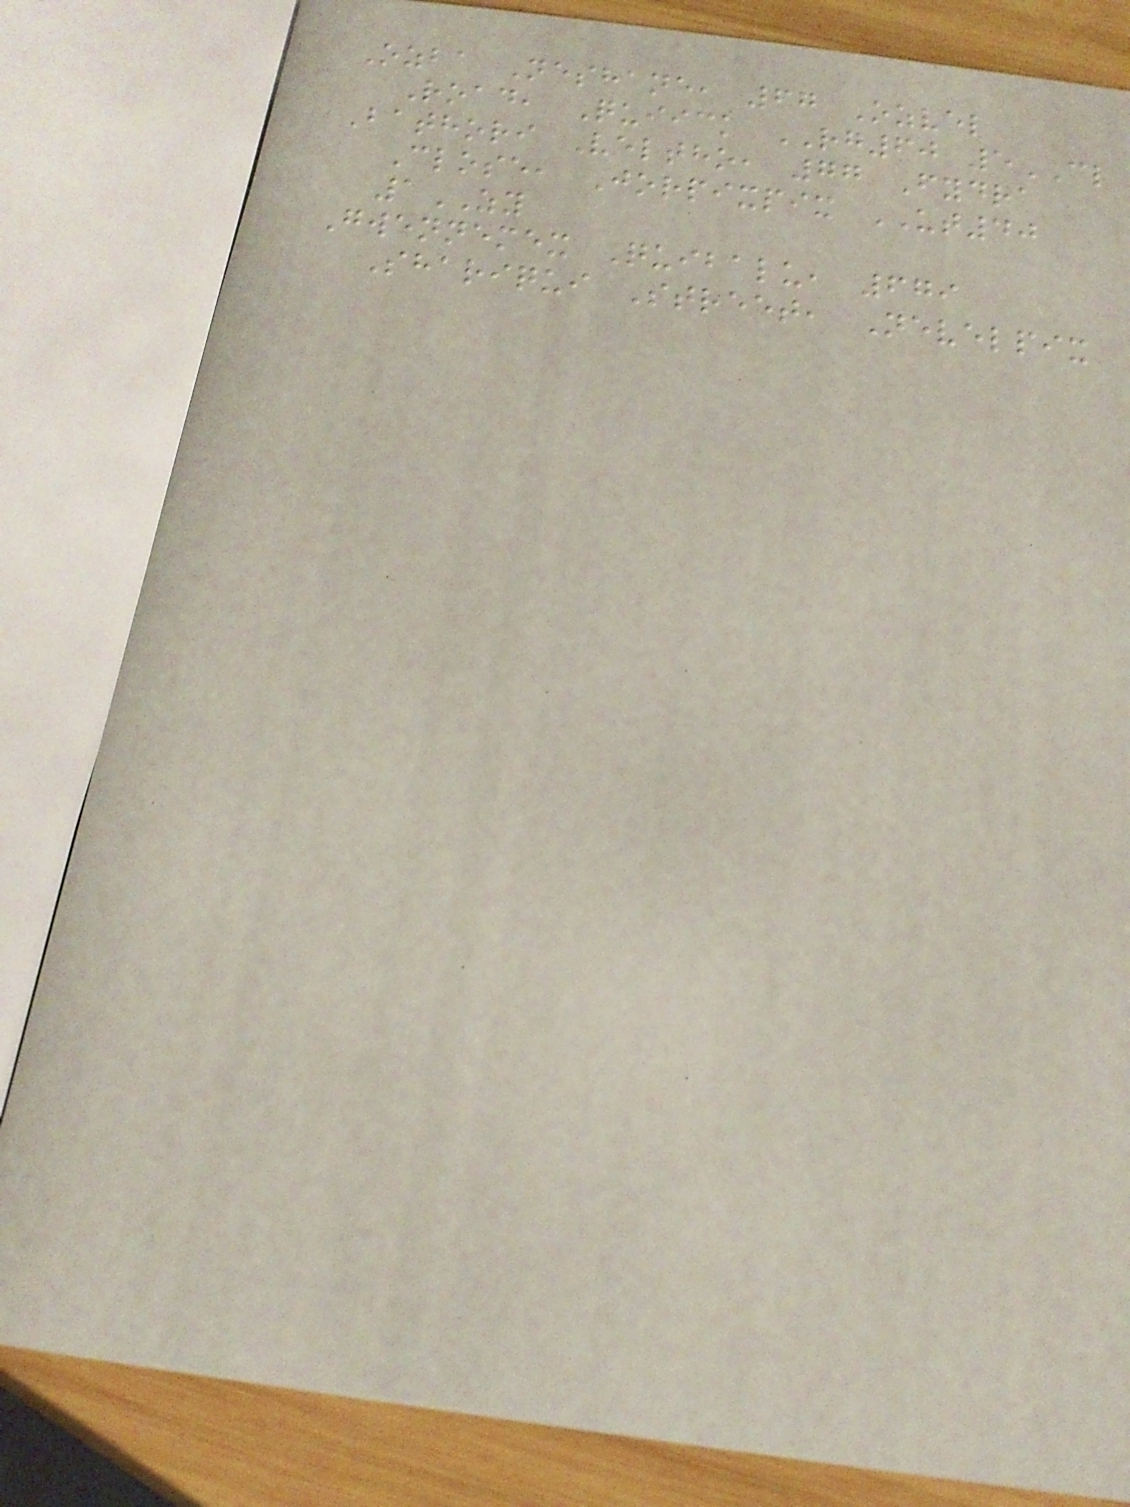Ozba Neshane, 67 Ozvel
Road, Quiick RG60 5CL
Bathori Veltho, 77 Fydra
Close, Jorpixpix UT40
1ZY
Gwennemex Quibalu, 679
Shariqui Street, Nevelpix
